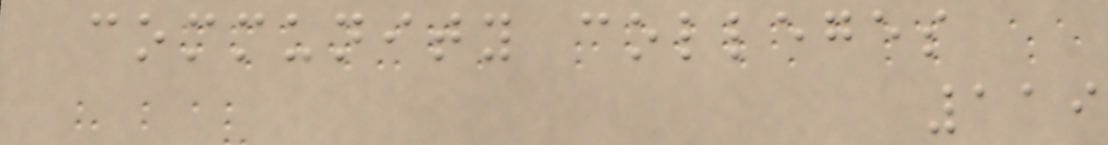community colleges
119
